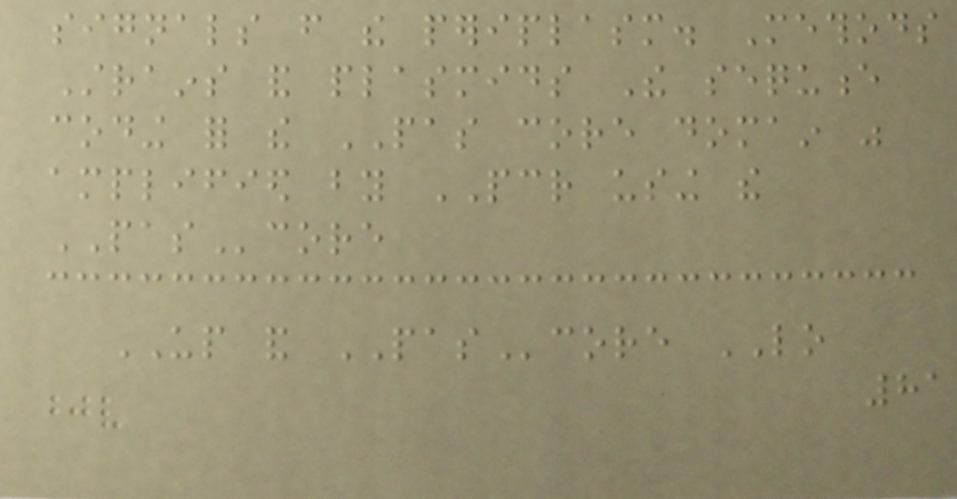signals from the periplasm. Methods
Strains and plasmids The sequence
coding for the PAS core domain was
amplified by PCR using the
PAScore
UP and PAScore LO
81
